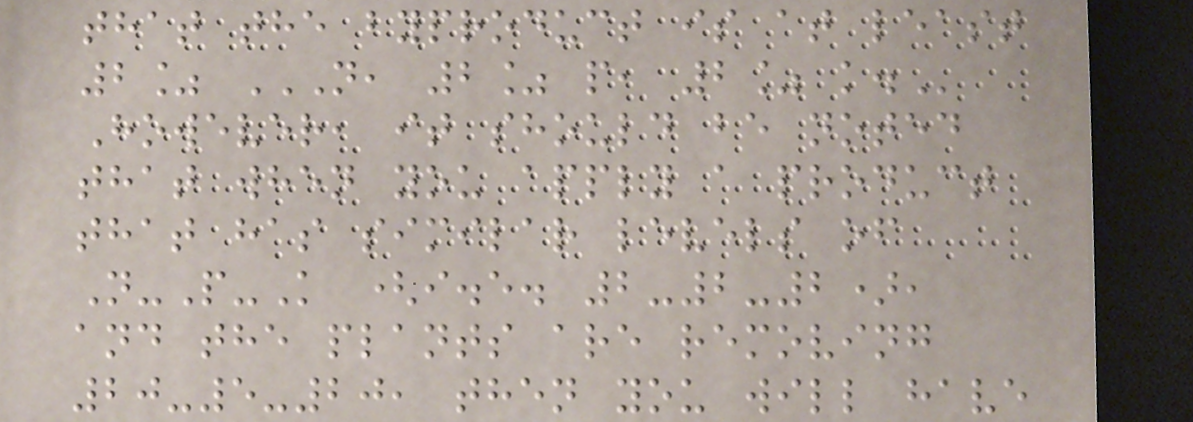that the byproduct is at least
2% N, 2% P, 2% K.
However, it should be noted
that when you apply a product
that has similar levels of
N-P-K (i.e. 2-2-2),
and the plants are removing
20-5-20, then you will have
